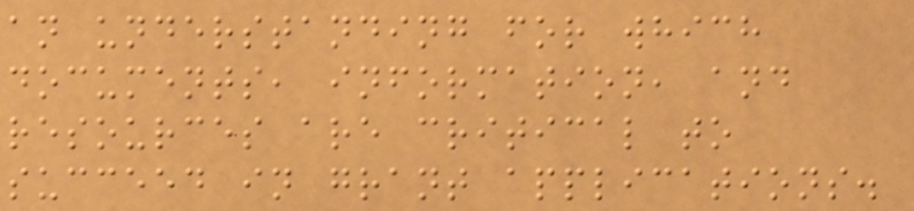an understanding for which
documents, information, and
resources are critical to
succeed in grant applications.
